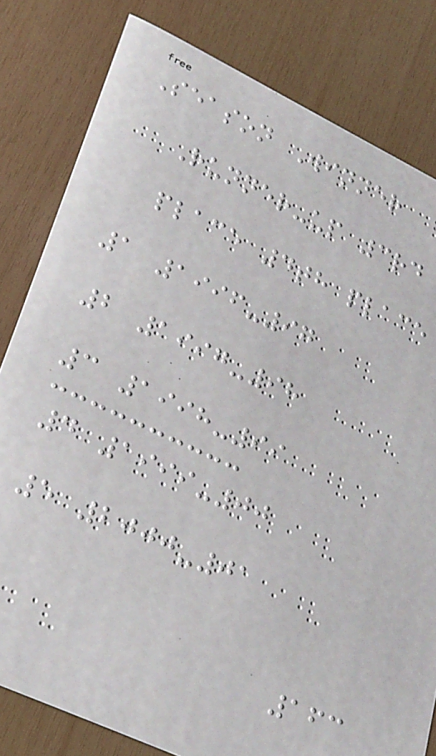Season Winner
Runner-up 3rd
place 4th place
1 1996-97
2 1997-98
3 1998-99
4 1999-00
5 2000-01
163
